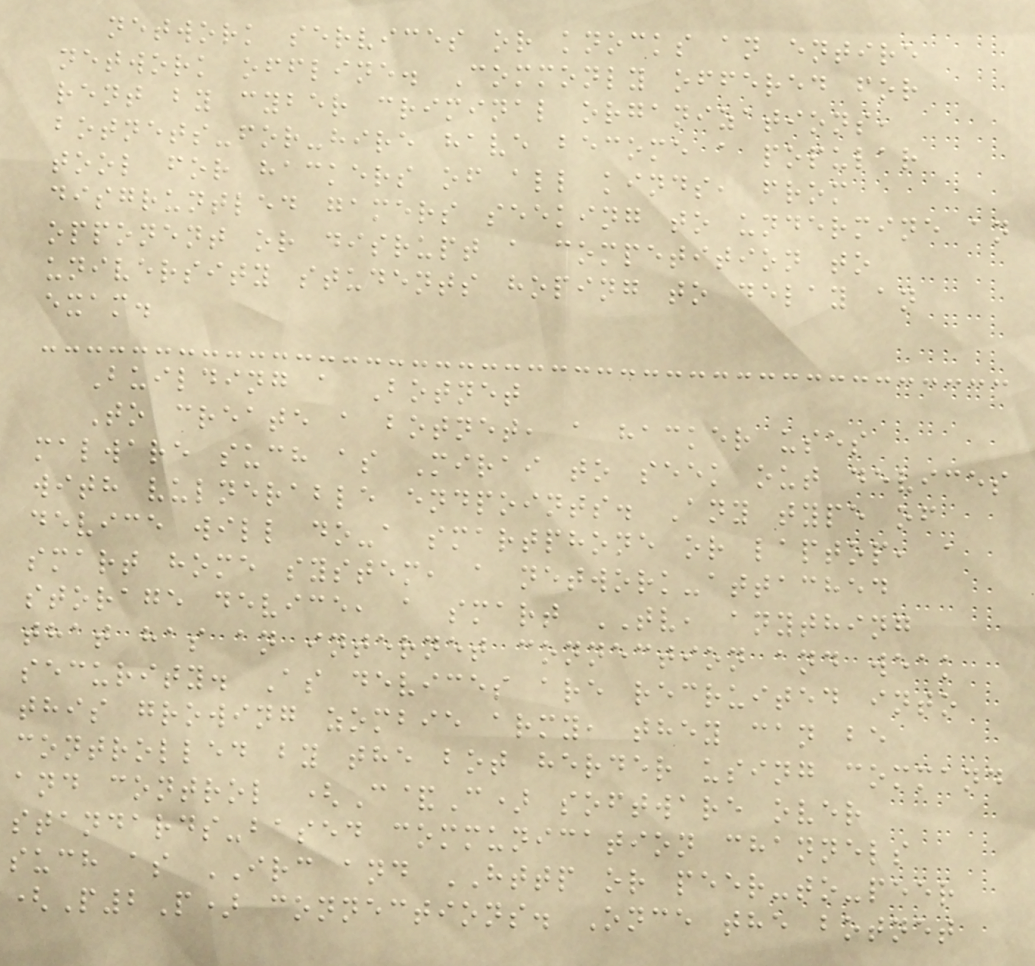network services or knocks an entire
network offline. Commonly offered for
rent by cyber criminal organizations,
botnets-for-hire have become a popular
tool for hackers of all kinds, from
disgruntled gamers seeking to undermine an
opponent or disrupt a competition to
university students hoping to delay an
exam.
Building a Botnet
To create a botnet, a hacker uses
malware such as Mirai to seek out devices
with vulnerable endpoints. Any type of
device will do-a smartphone or laptop, a
smart home system, a network-attached
storage device, a smart TV, anything
that has an internet connection and weak
security. As devices are recruited into
this growing zombie army, they can be
controlled by the bot herder using command
and control (C&C) software over
standards-based communication channels
such as IRC and HTTP or peer-to-peer
(P2P) connections. Once the botnet
